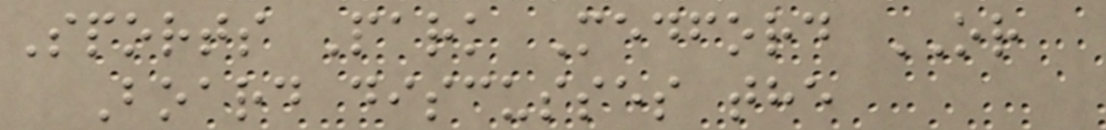Sports Park Medford OR
Board discusses the
